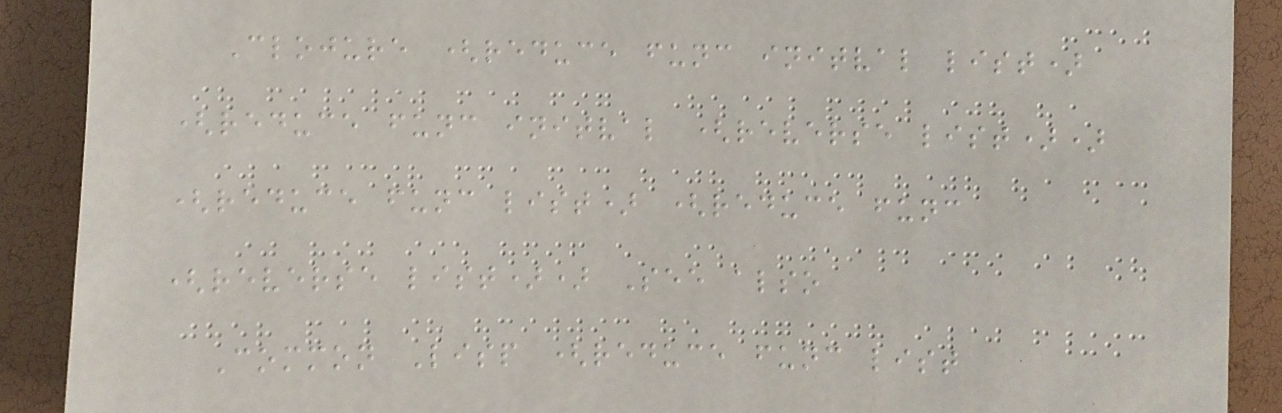Clojure (reduce func initval list)
(reduce func initval (reverse list))
(reduce func list) (reduce func
(reverse list)) See also
Common Lisp (reduce func list
